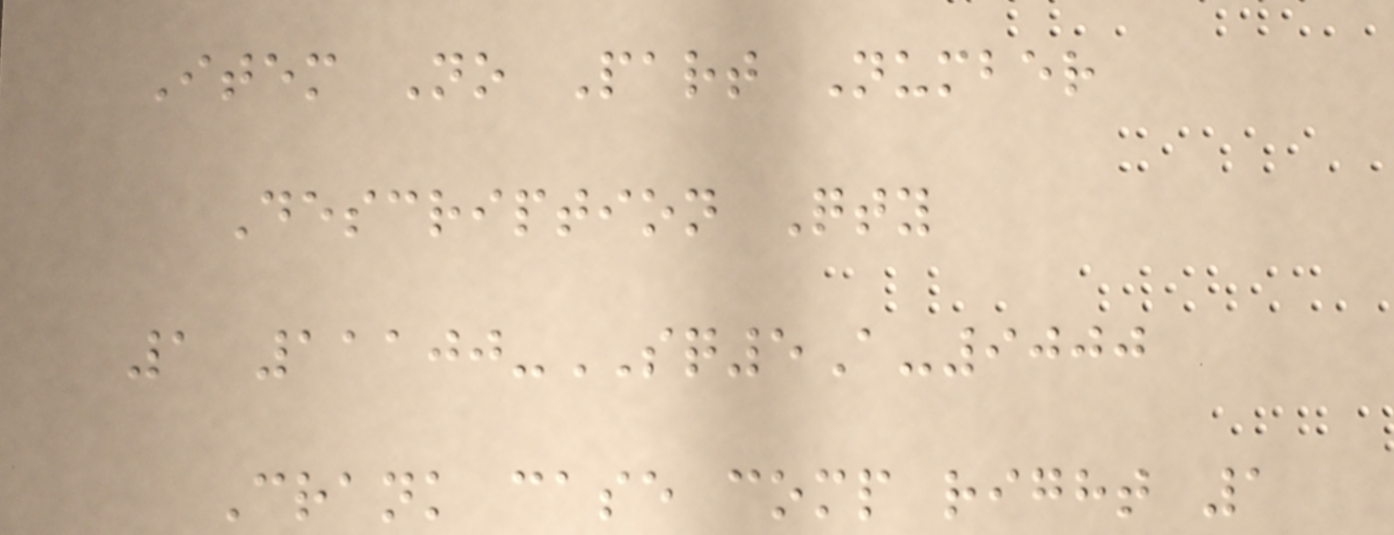Item No Part Number
Description Qty
1 11100-SQ5A-9000
Crank case comp right 1
